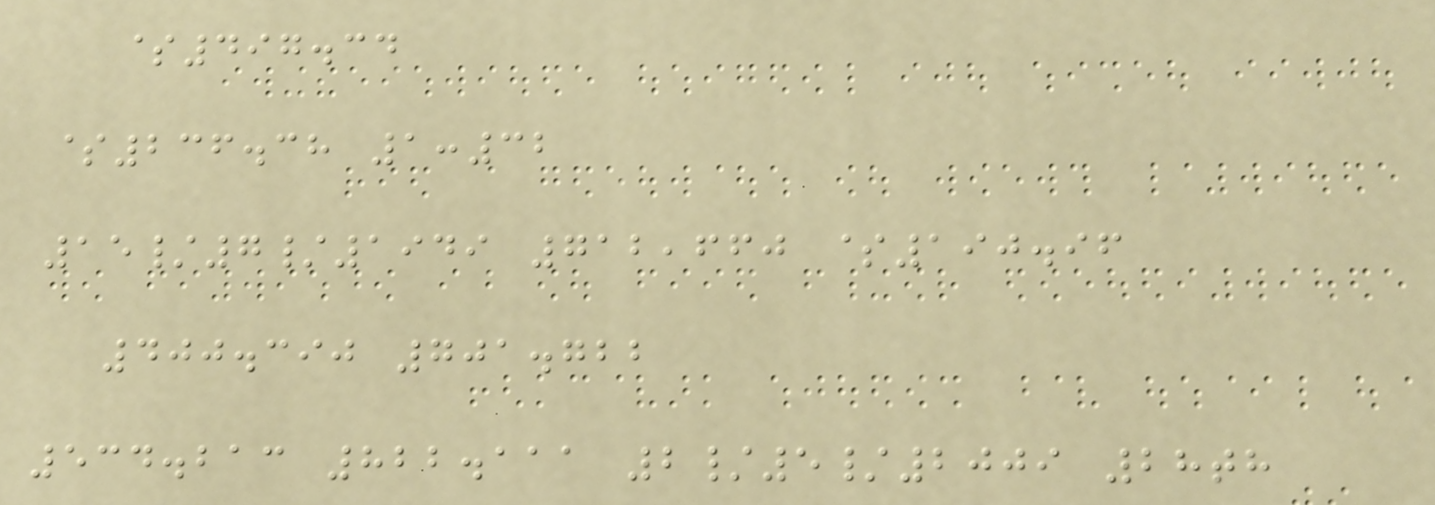$497.34
$236.38 1:32
15/7/1949 712,660 $190.96
400.390 701.722
534.213 822.111 2/5/2009 28th
